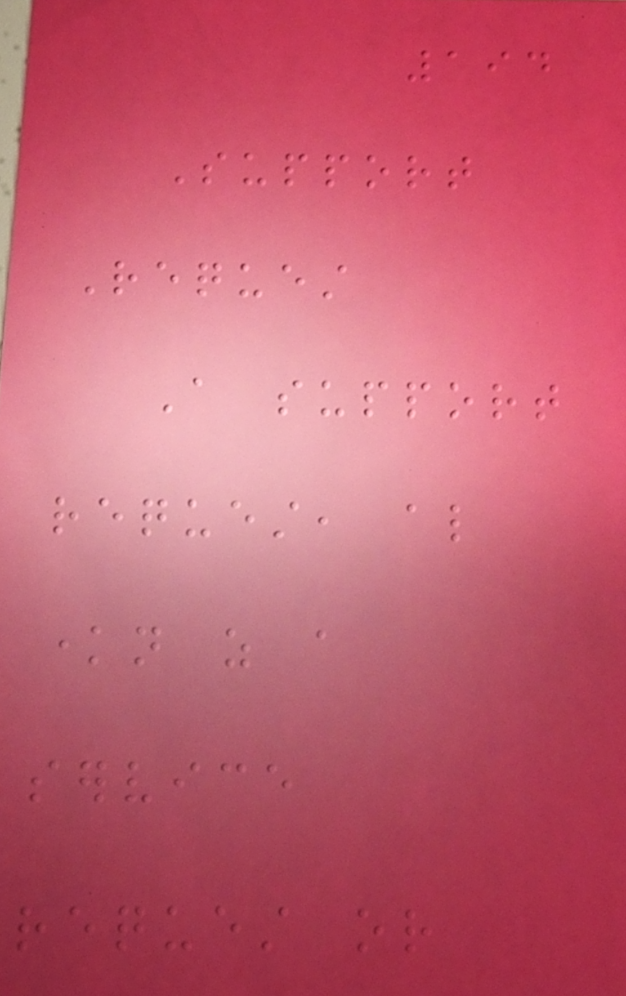194
Support
Request
A support
request, also
known as a
service
request or
